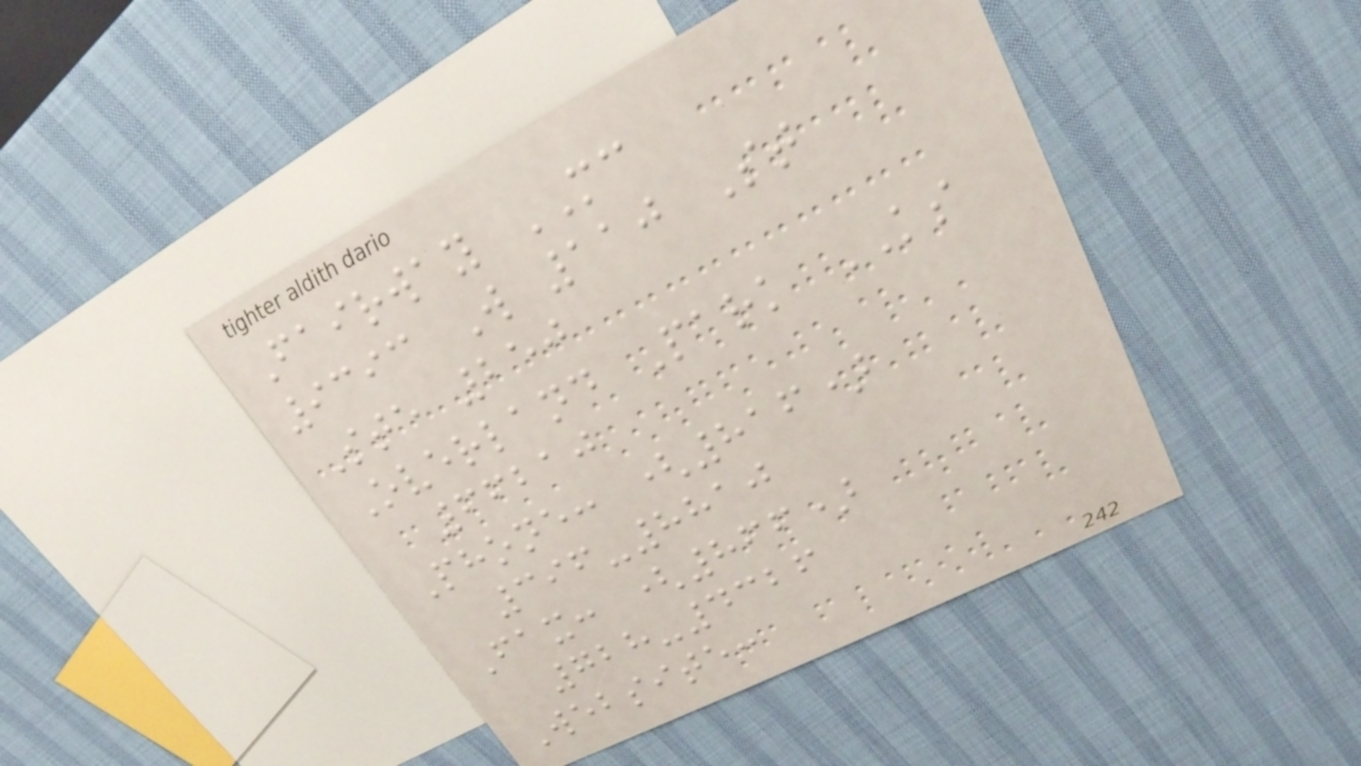Fairway MC
9393 W 110 St
Ste 250
Overland Park KS
66210
Phone: (816)
396-8810
Fax: (866)
728-4326
Website:
